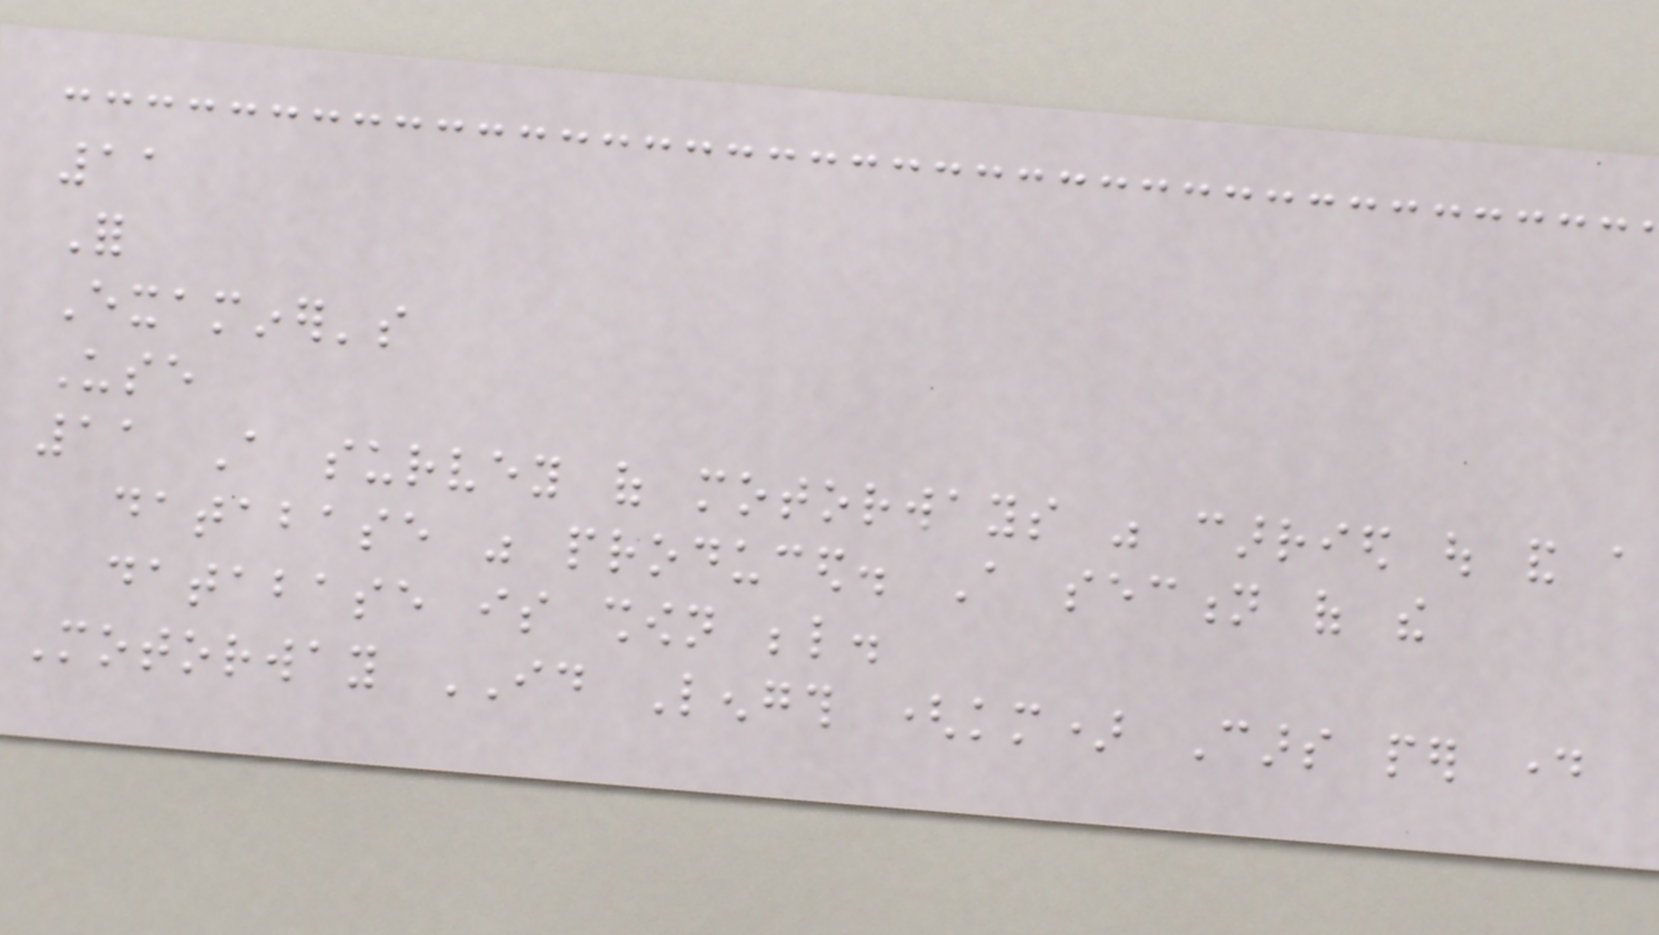11
For
Examiner's
Use
11 A survey of motorways was carried out and a
database was produced. A section of the
database is shown below.
Motorway ID Length (km) Cars per day
